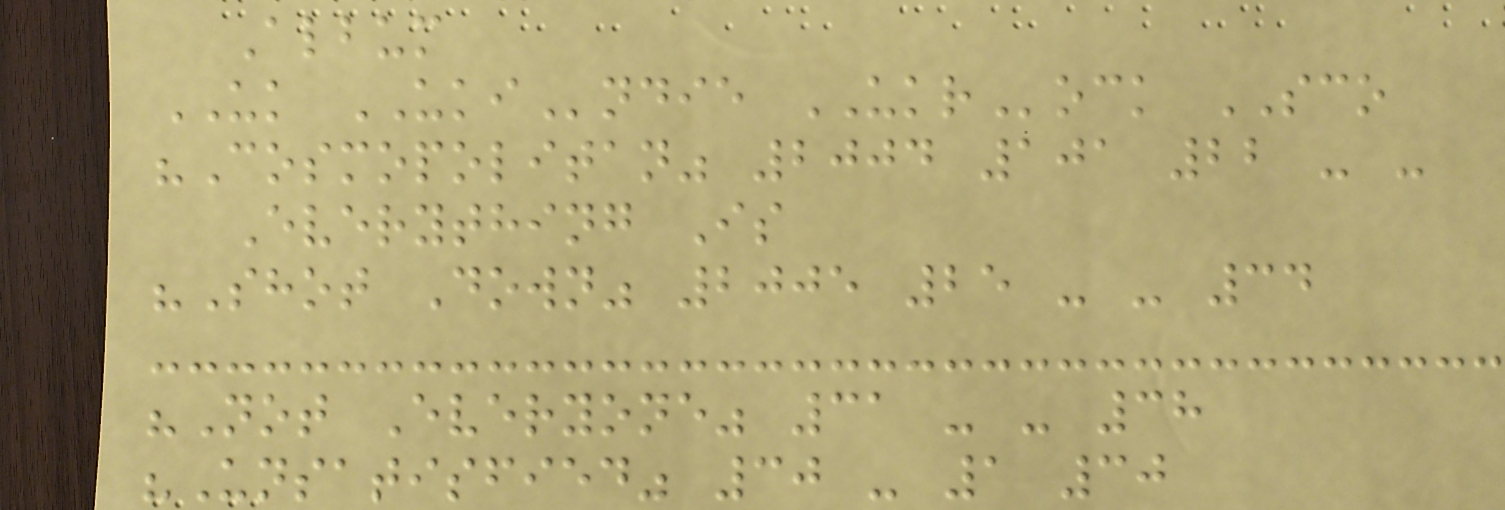Album
UK UKIndie UKRock SCO
"Cosmopolitan" 2004 101 22 - -
Everything Is
"Shot Down" 2005 25 - - 34
"Not Everyone" 31 - - 38
"Unsatisfied" 30 - 1 30
